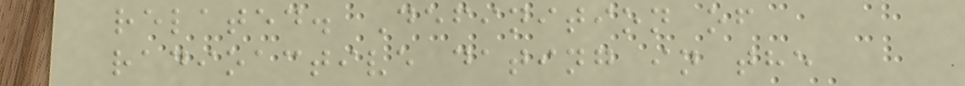related. Definition of
radioactive dating in the
